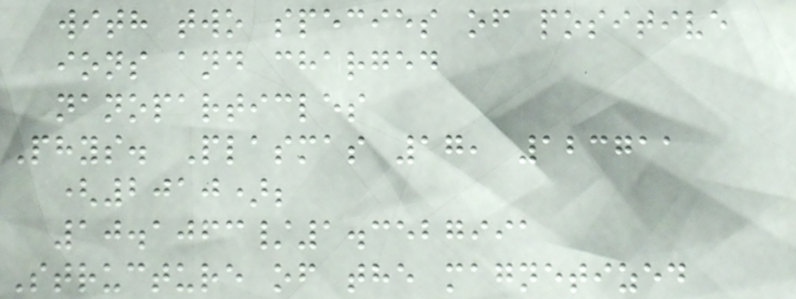with two species of positive
ions and charged
nanoparticles
Phys. Plasmas 17, 123711
(2010);
10.1063/1.3527991
Structure of the magnetized
